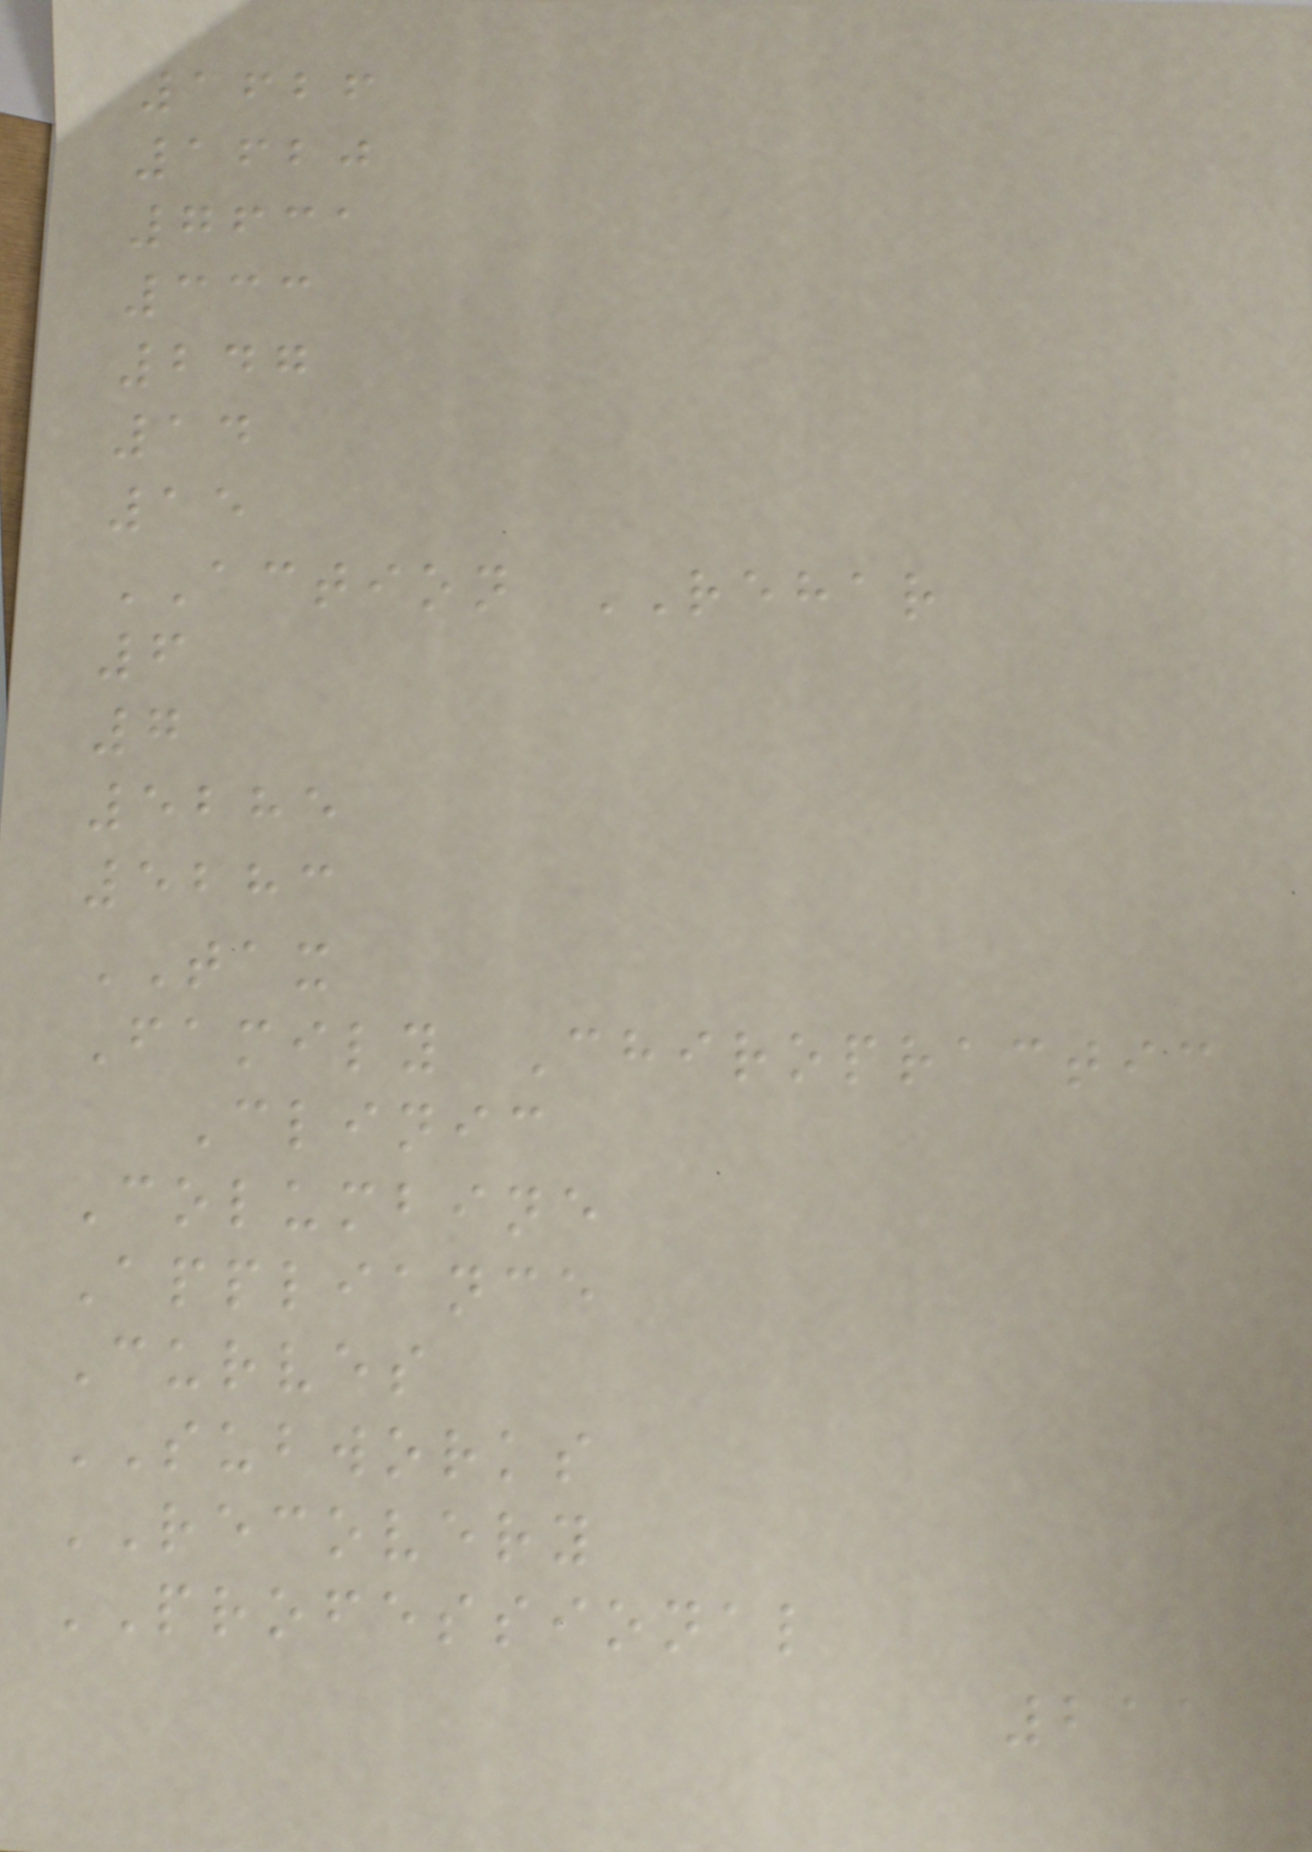1626
1620
7631
333
247
14
15
ACTION REHAR
6
7
5285
5283
TAX
Family Chiropractic
Clinic
Columbine
Appliance
Curves
SUBWORKS
RECOVERY
PROFESSIONAL
211
